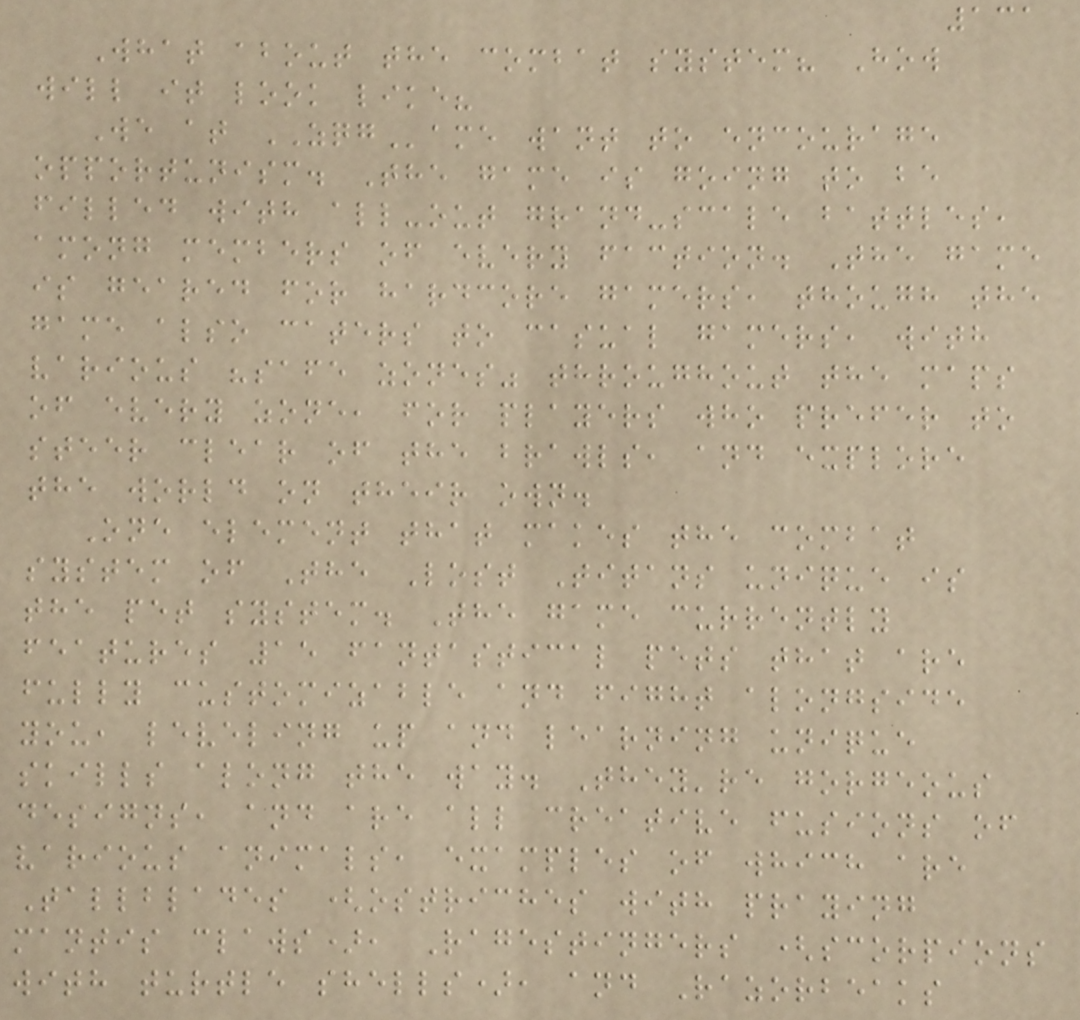131
What about the combat system? How
will it look like?
We at ZQGame want to encourage
opportunism. The game is going to be
filled with all-out grand-scale battles,
among members of every faction. The game
is geared for hardcore gamers, though the
game also caters to casual gamers, with
various "safe zones" throughout the maps
of every zone, for players who prefer to
steer clear of the brawls, and explore
the world on their own.
One element that makes the combat
system of The Lost Titans unique is
the pet system. The game currently
features 15 fantastical pets that are
fully customizable and fight alongside
you, leveling up and learning unique
skills along the way. They're gorgeous
designs, and are all creative fusions of
various animals, examples of which are
Tallblades (ostriches with praying
mantis claws), Ragestingers (scorpions
with turtle shells), and Razorbeaks
